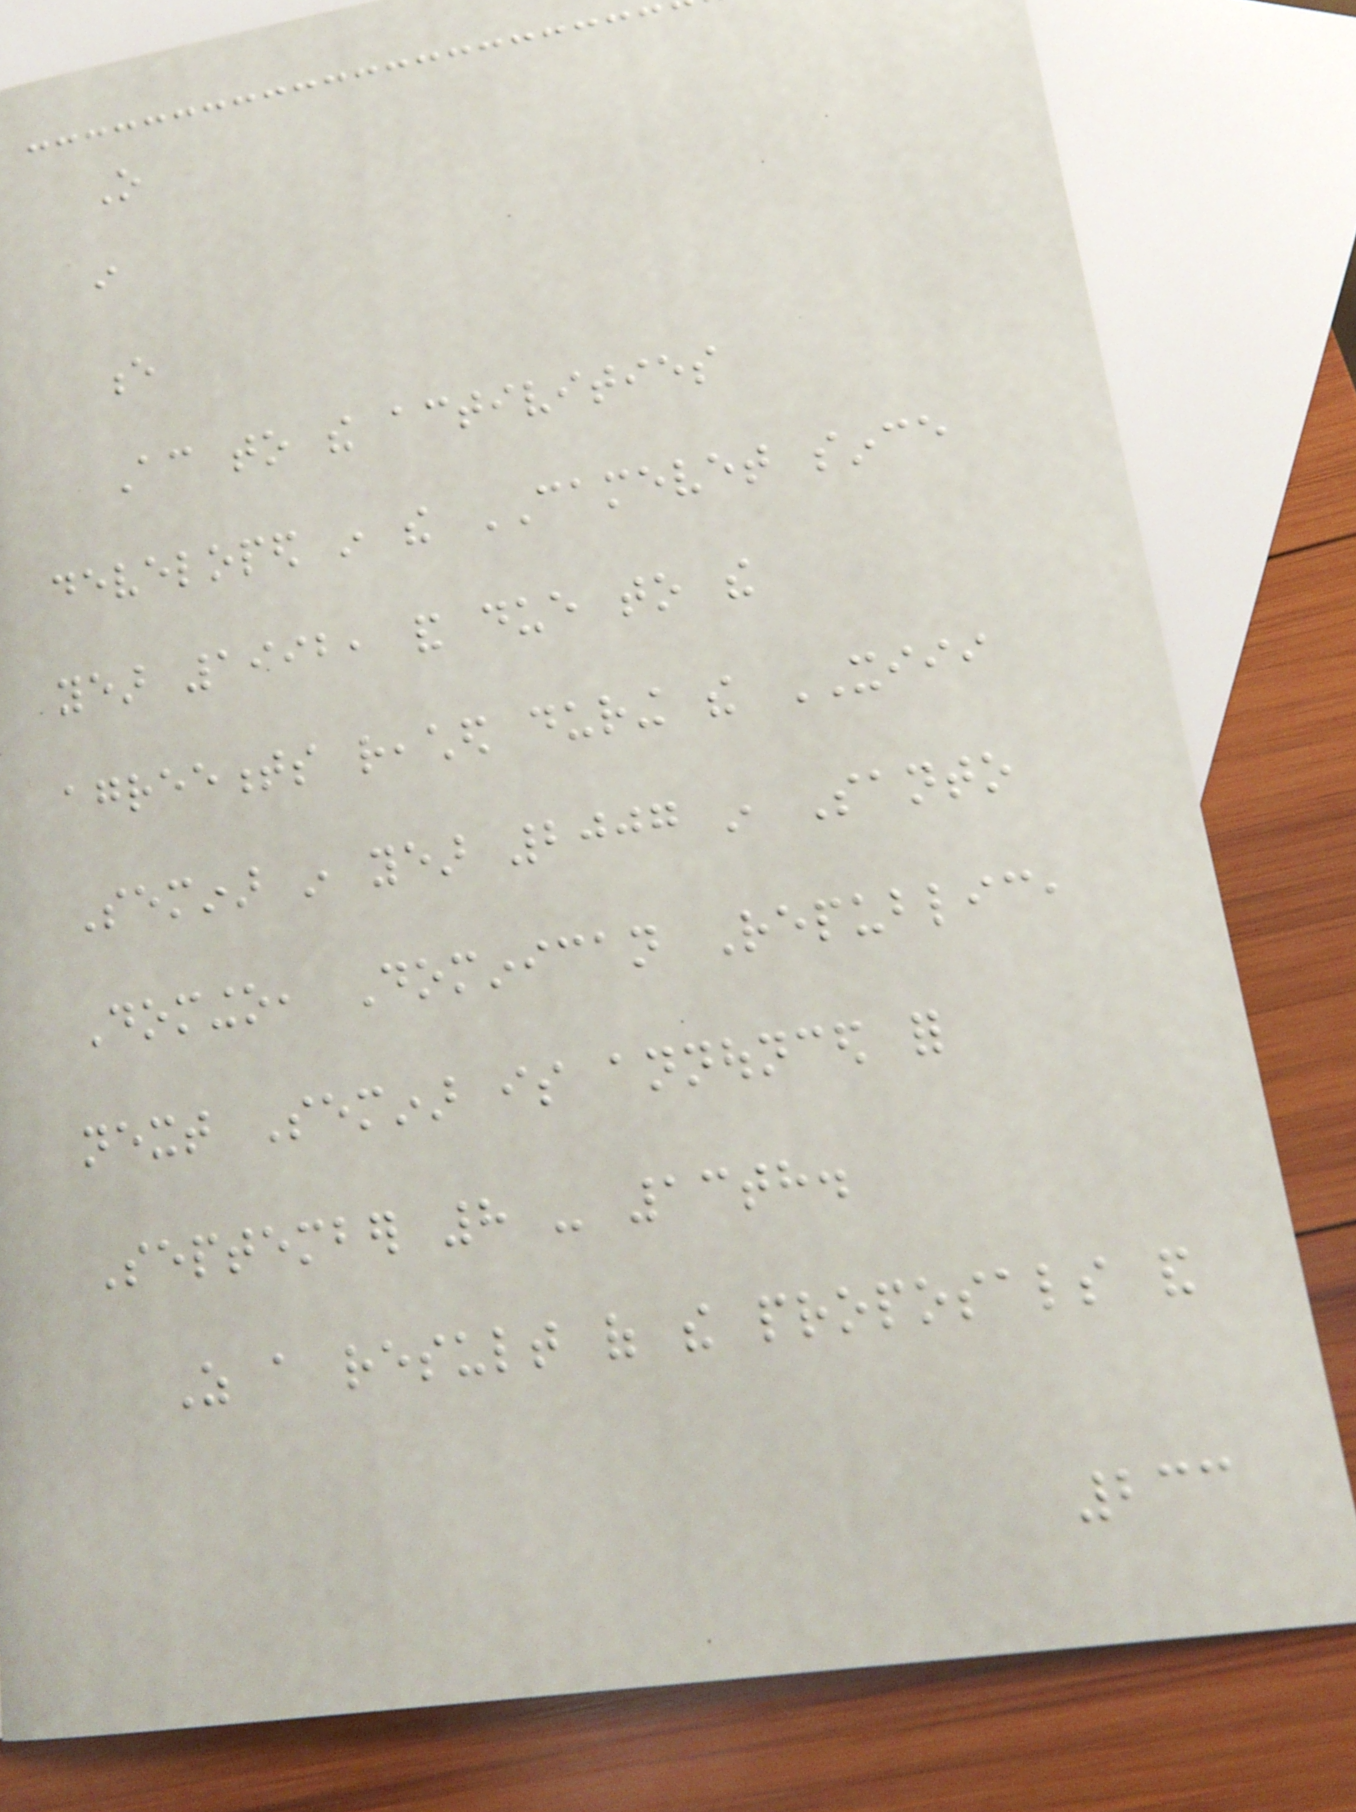O
i
e
According to the activities
developed in the CAMEVET since
year 1992, and due to the
agreements reached during the XIII
Seminar in year 2007 in Santo
Domingo, Dominican Republic,
next Seminar is announced for
September 8 - 13th.
As a result of the proposals and
233
